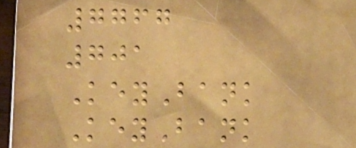7767
701
KeyBank
KeyBank
